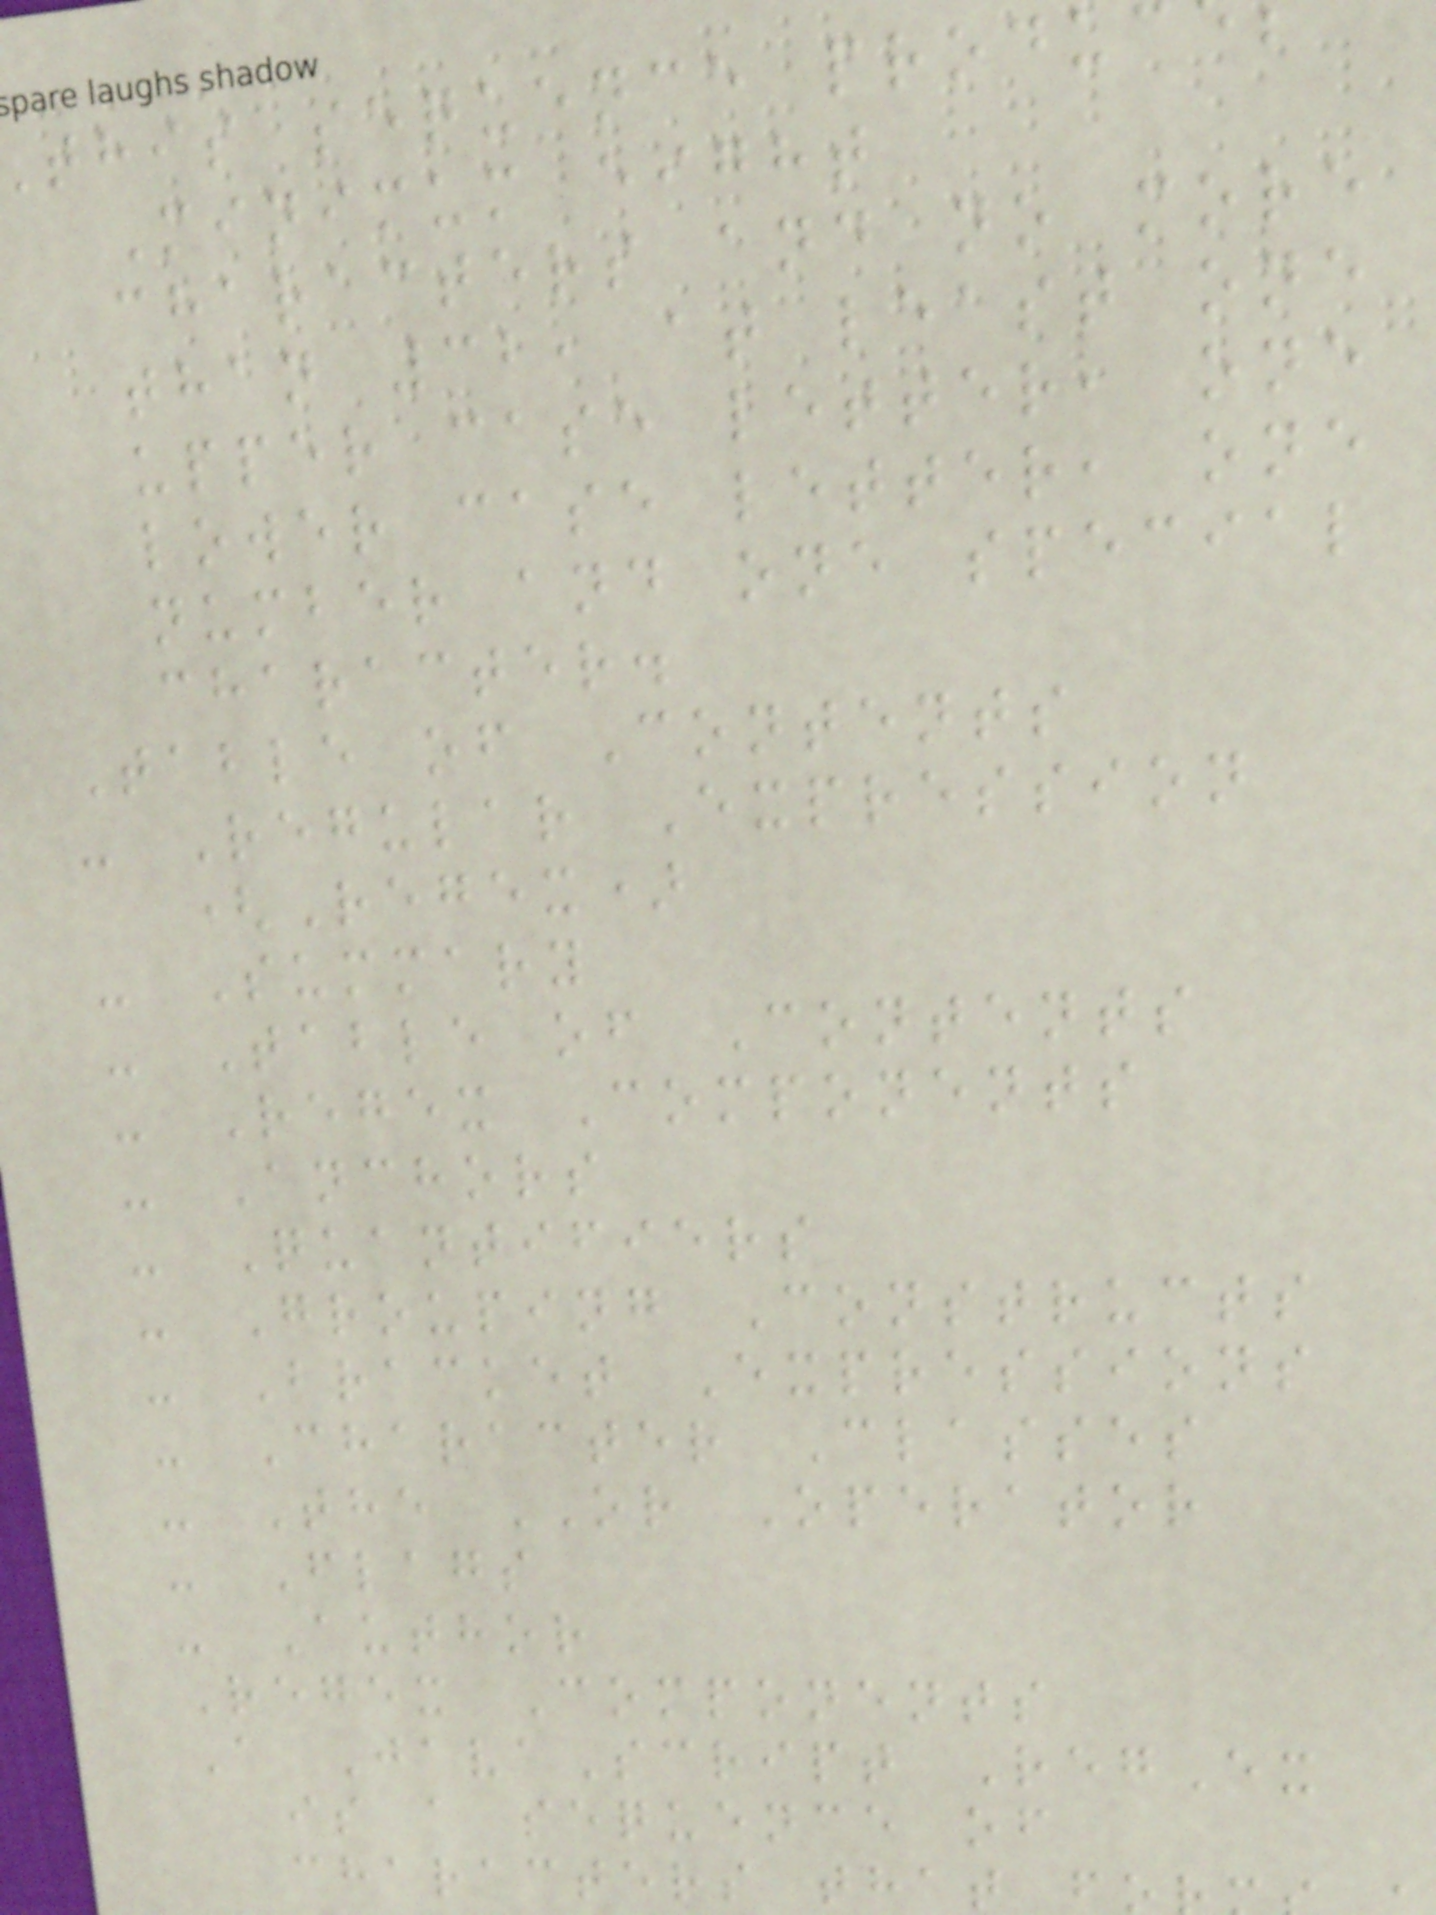this sequence produ
Minimum eight
characters and no more
than 32, at least one
upper case letter, one
lower case letter, one
number and one special
character.
Table of Contents
- Regular Expression
(Regex)
- Summary
- Table of Contents
- Regex Components
- Anchors
- Quantifiers
- Grouping Constructs
- Bracket Expressions
- Character Classes
- The OR Operator
- Flags
- Author
Regex Components
A JavaScript RegEx
is a sequence of
characters that f
